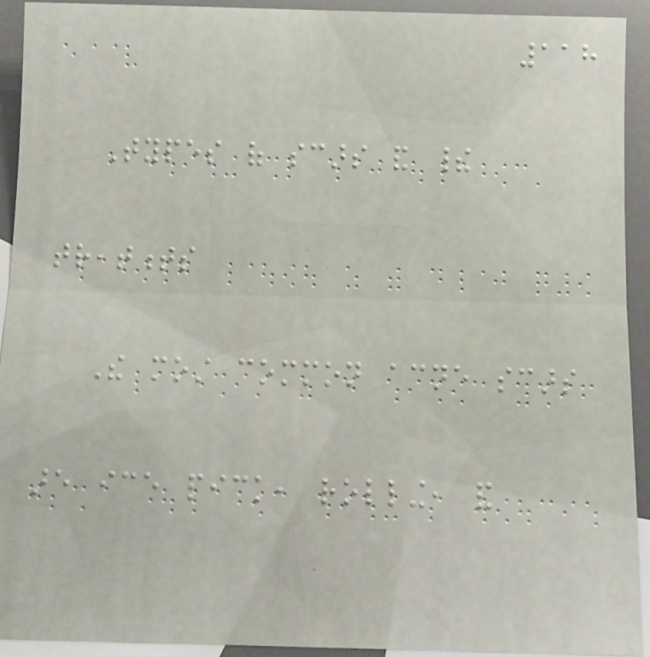118
Types of scars and their
treatments
The most common acne scars
are ice pick, rolling, and
